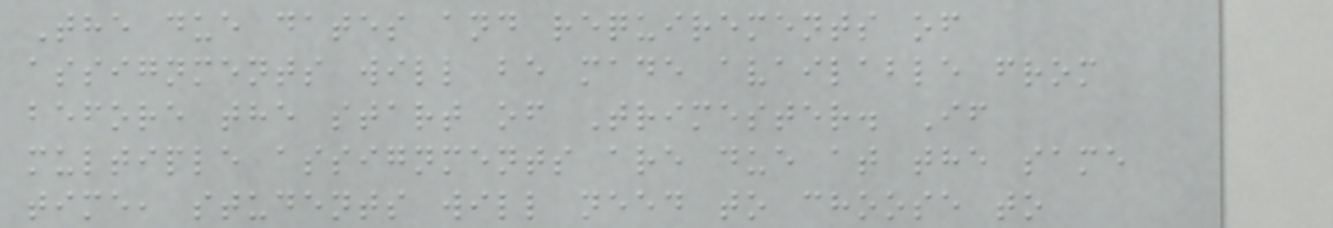The due dates and requirements of
assignments will be made available from
before the start of Trimester. If
multiple assignments are due at the same
time, students will need to choose to
